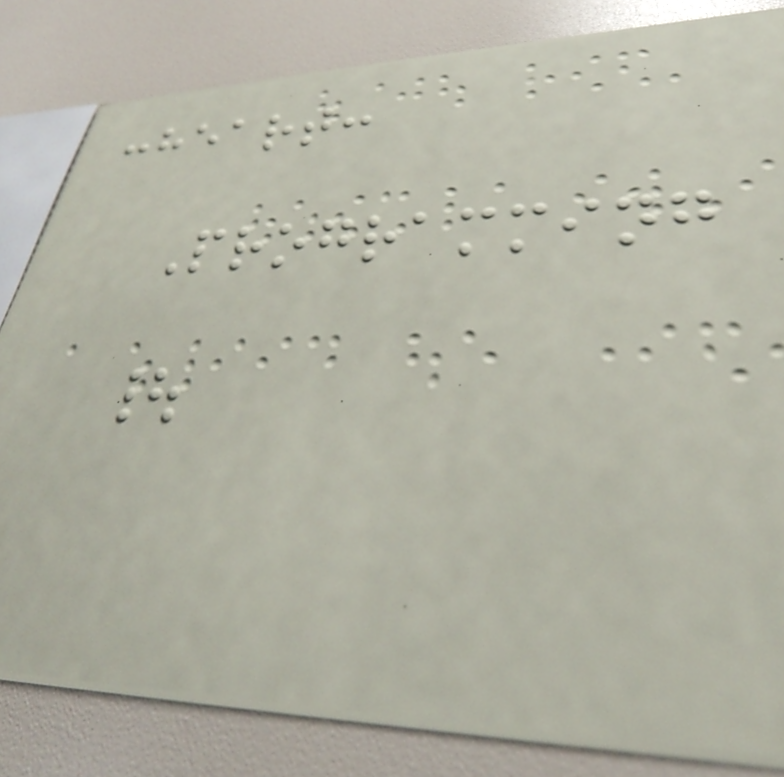:heart:
Programming
|
